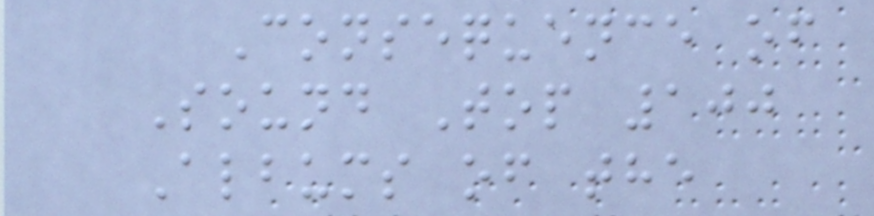Consequence of
Sound Top 100
Albums of the
